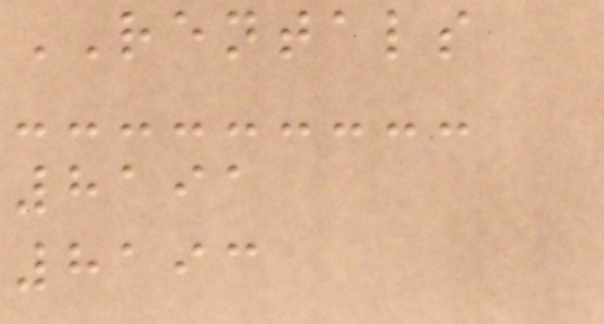RENTALS
8191
8193
